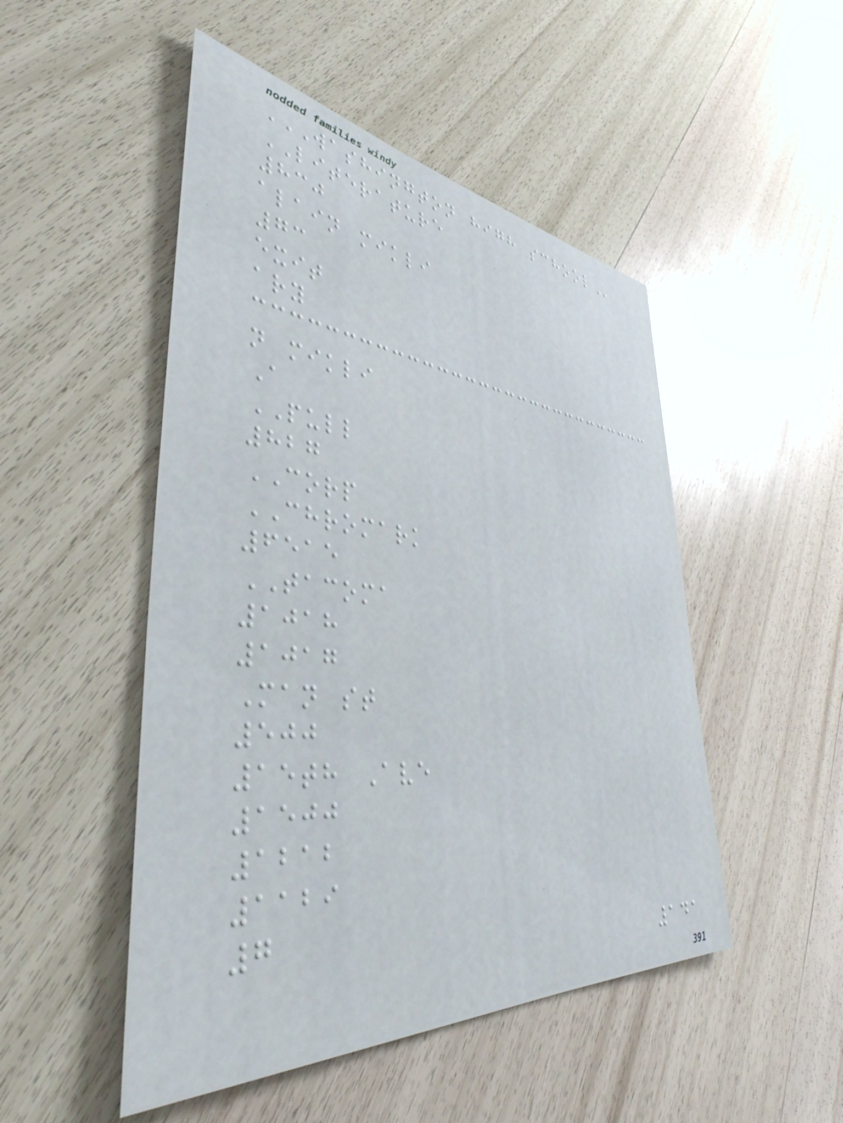WASHINGTON HIGH SCHOOL
LITERATURE
830
alain mikli
73
exit
ary
n mikli
A
PULL
827
CORP
CHROMARK
6515
TACOMA
1018
1017
Man st
500
15th Ave
1500
1212
1129
7
141
